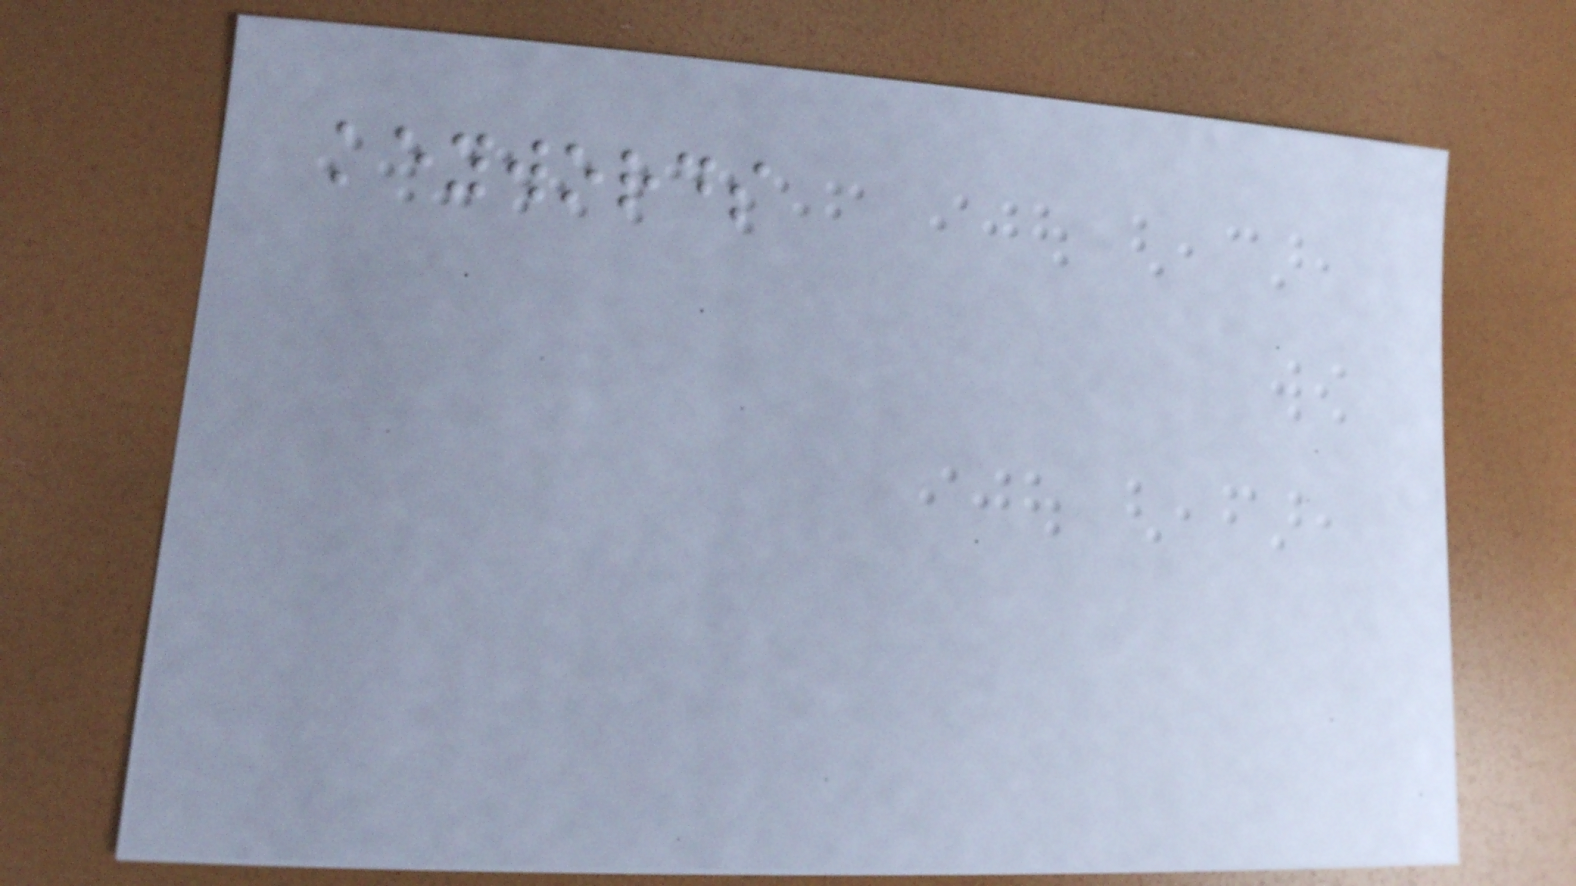keywords
